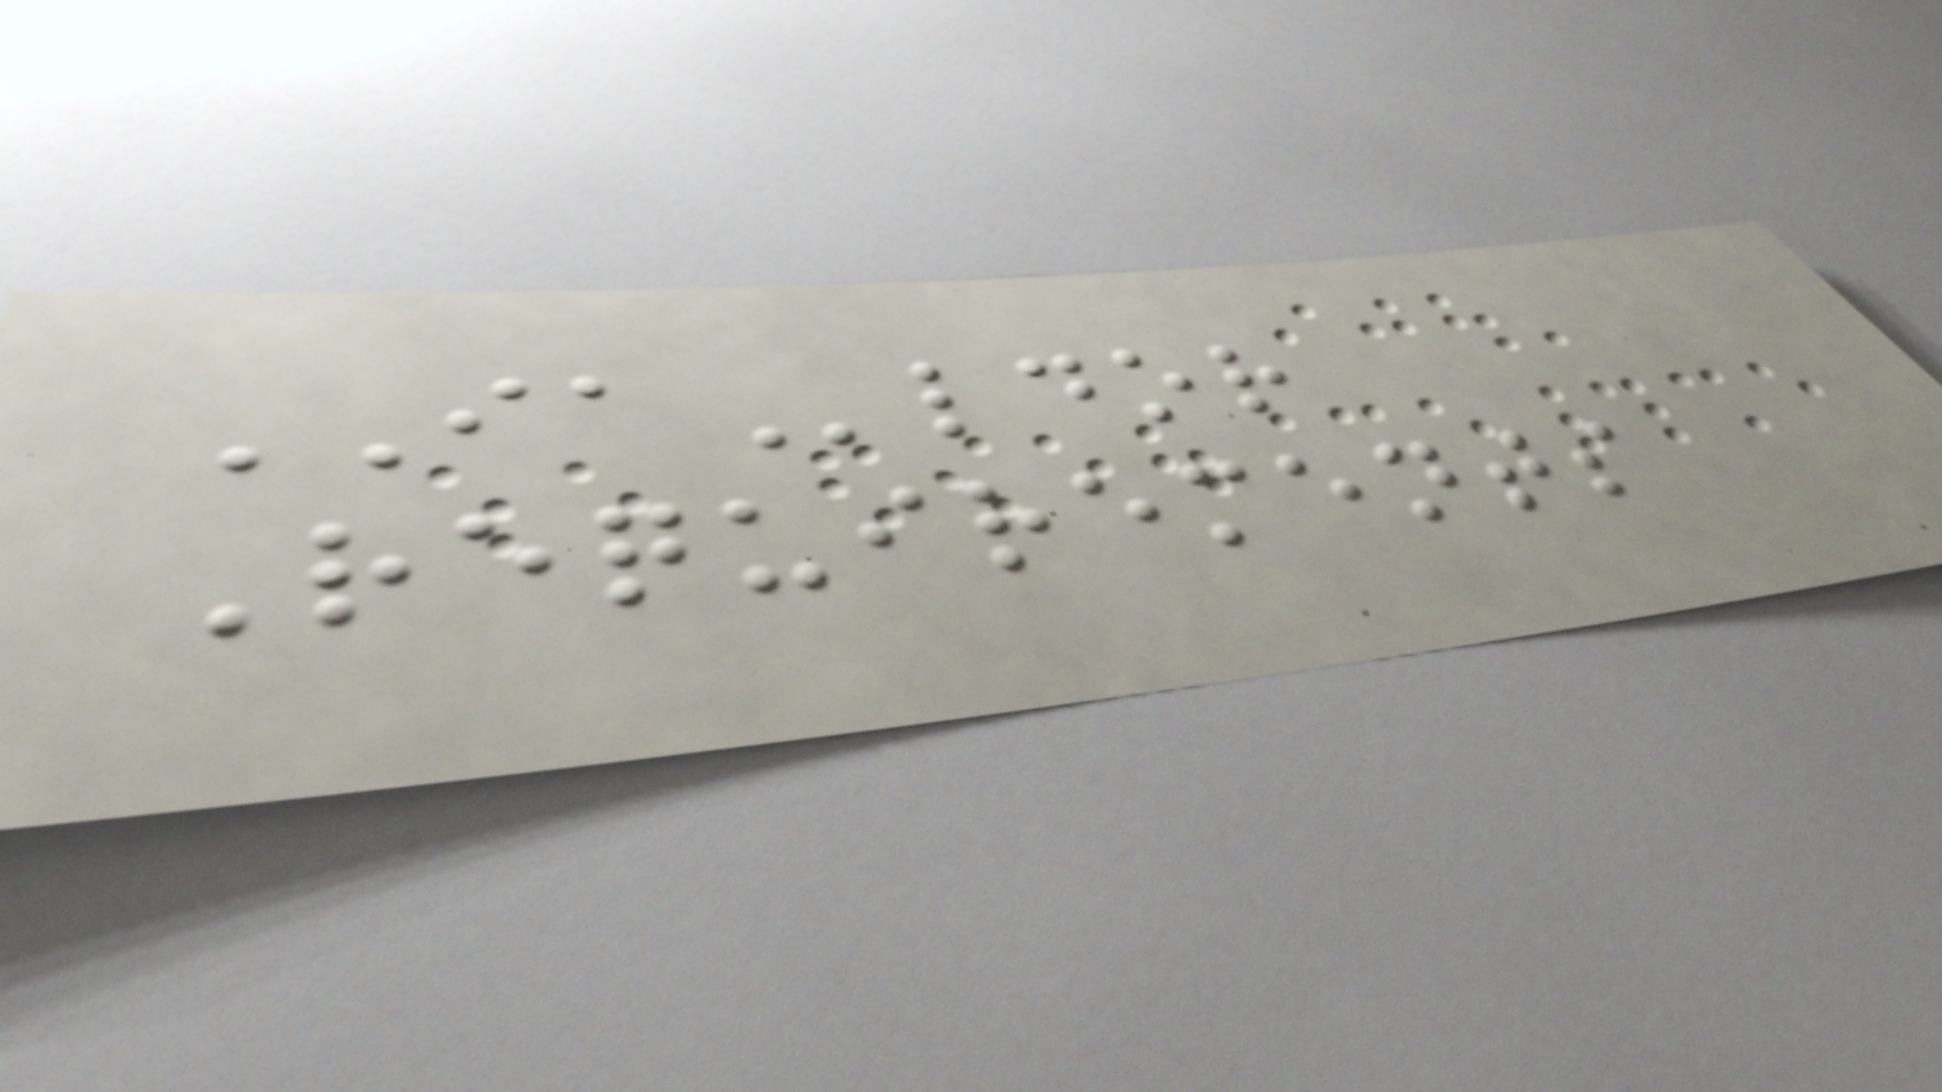IAldor
Requirements
